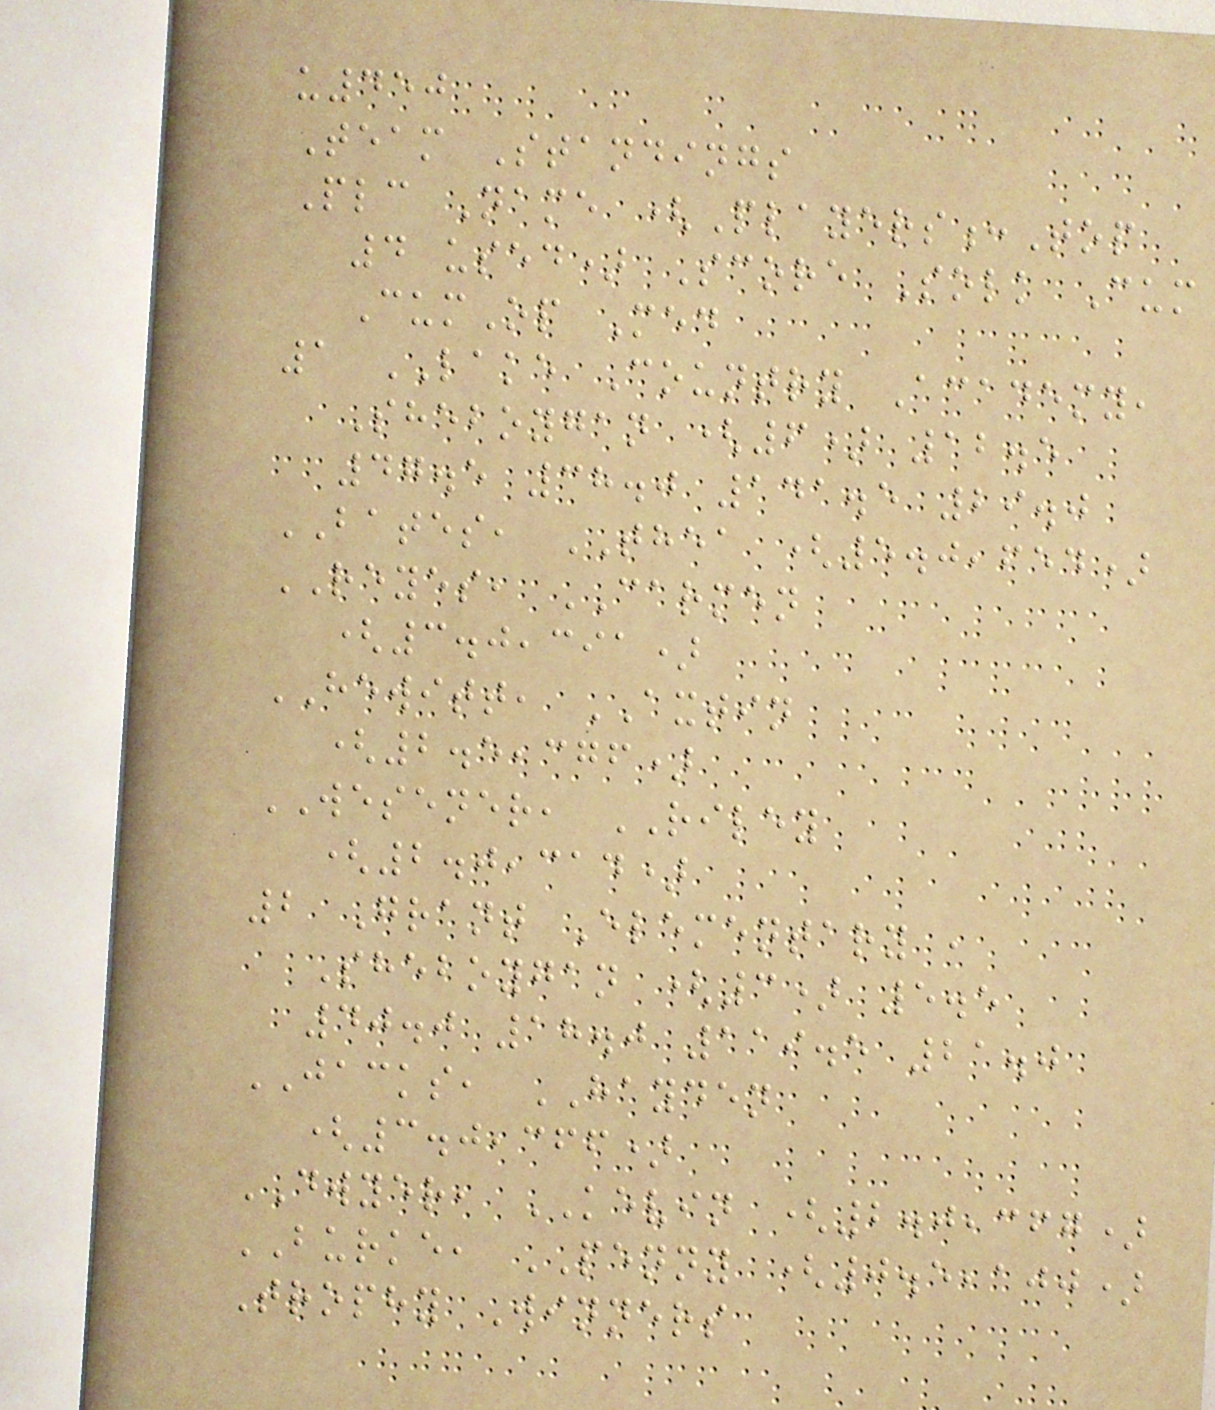u450
Team Standings
Plc Name (Players:Top
4 used) Score Solk Cum
CumOp Med
1 LAKE Country Academy,
Sheboygan (6) 12.5
47.5 38.0 141.5 29.0
BATES, THEA (5.0,654)
REYES, CARMEN
(3.0,391)
HEWITT, AXTIN
(2.5,376)
WESENER, RILEY
(2.0,314)
2 Grant Elementary ,
Sheboygan (3) 5.5
40.0 18.0 119.5 21.0
JACKS, HAYDEN
(3.0,366)
DWYER, KEVIN (2.0,367)
BURKE, PENNY (0.5,100)
Trophy Winners
